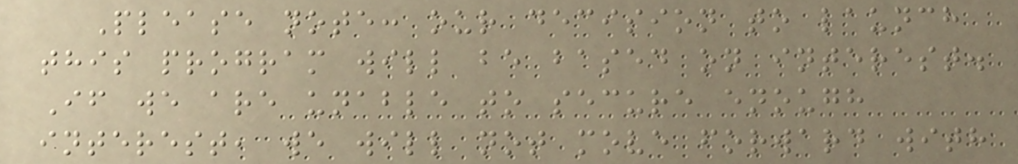Please note: our decision to launch
this program will be based on interest.
If we are unable to secure enough
interest, we will not move forward with
